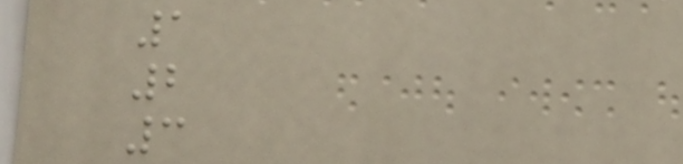1
2
3
